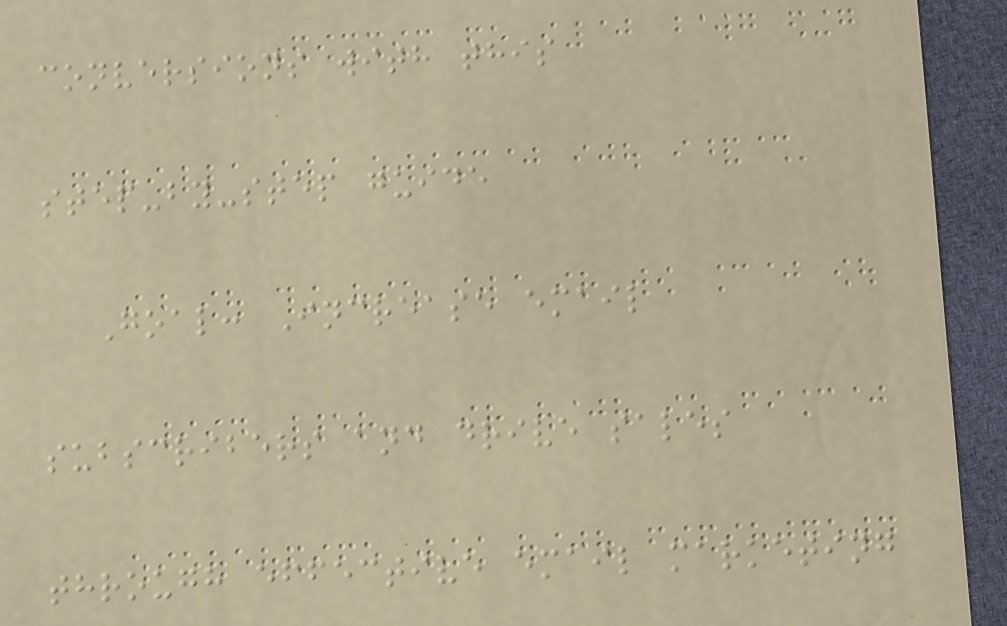conversions with this
step-by-step guide
Goal: Increase email
subscribers and drive sales
through effective email marketing
